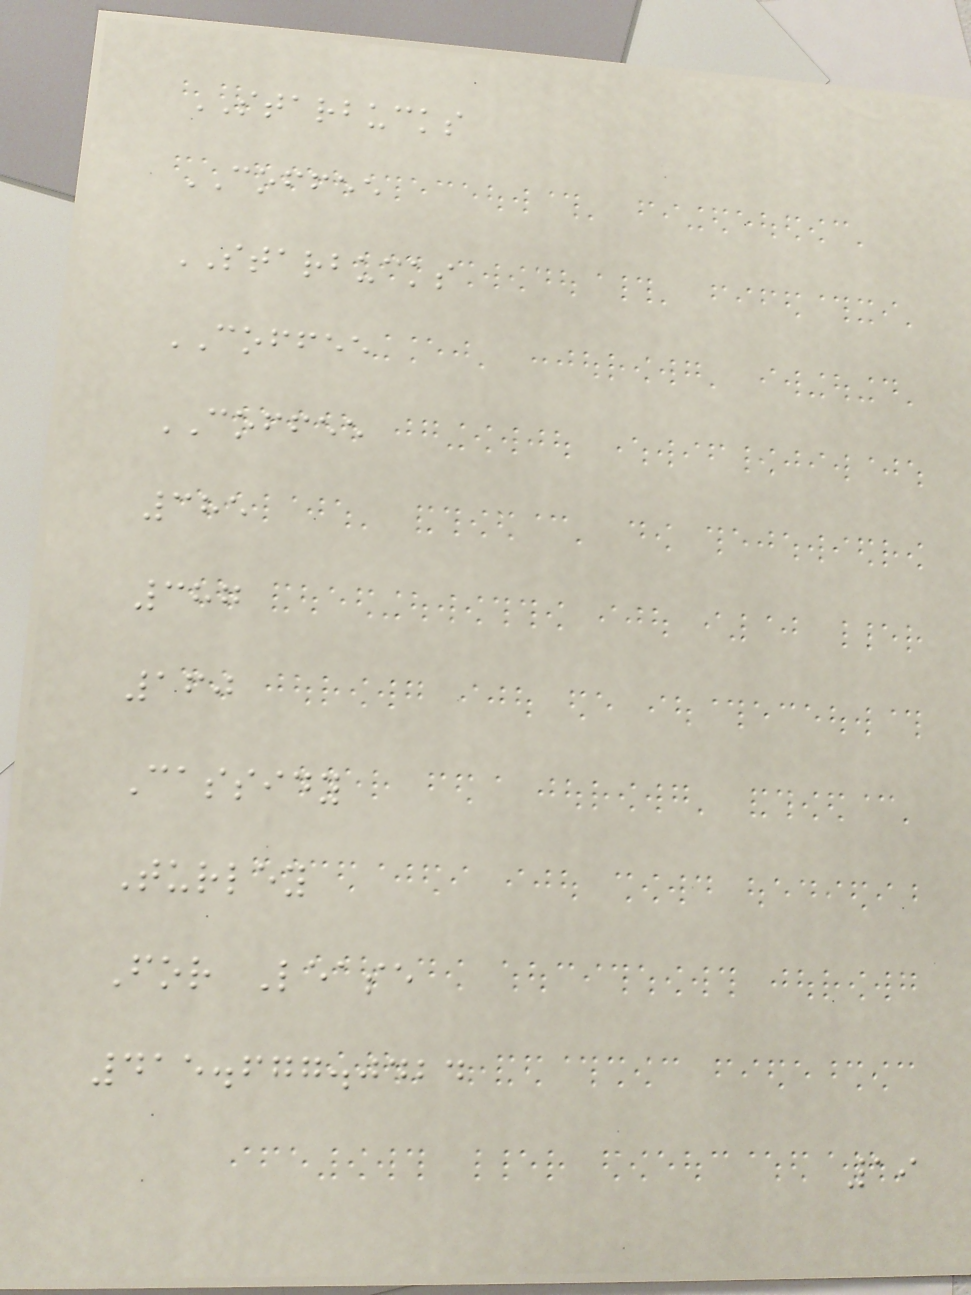STARBUCKS
COFFEE
STARBUCKS
COFFEE
COFFEE
385
387
160
Cassidy
Turley
For Lease
415.677.0424
19
